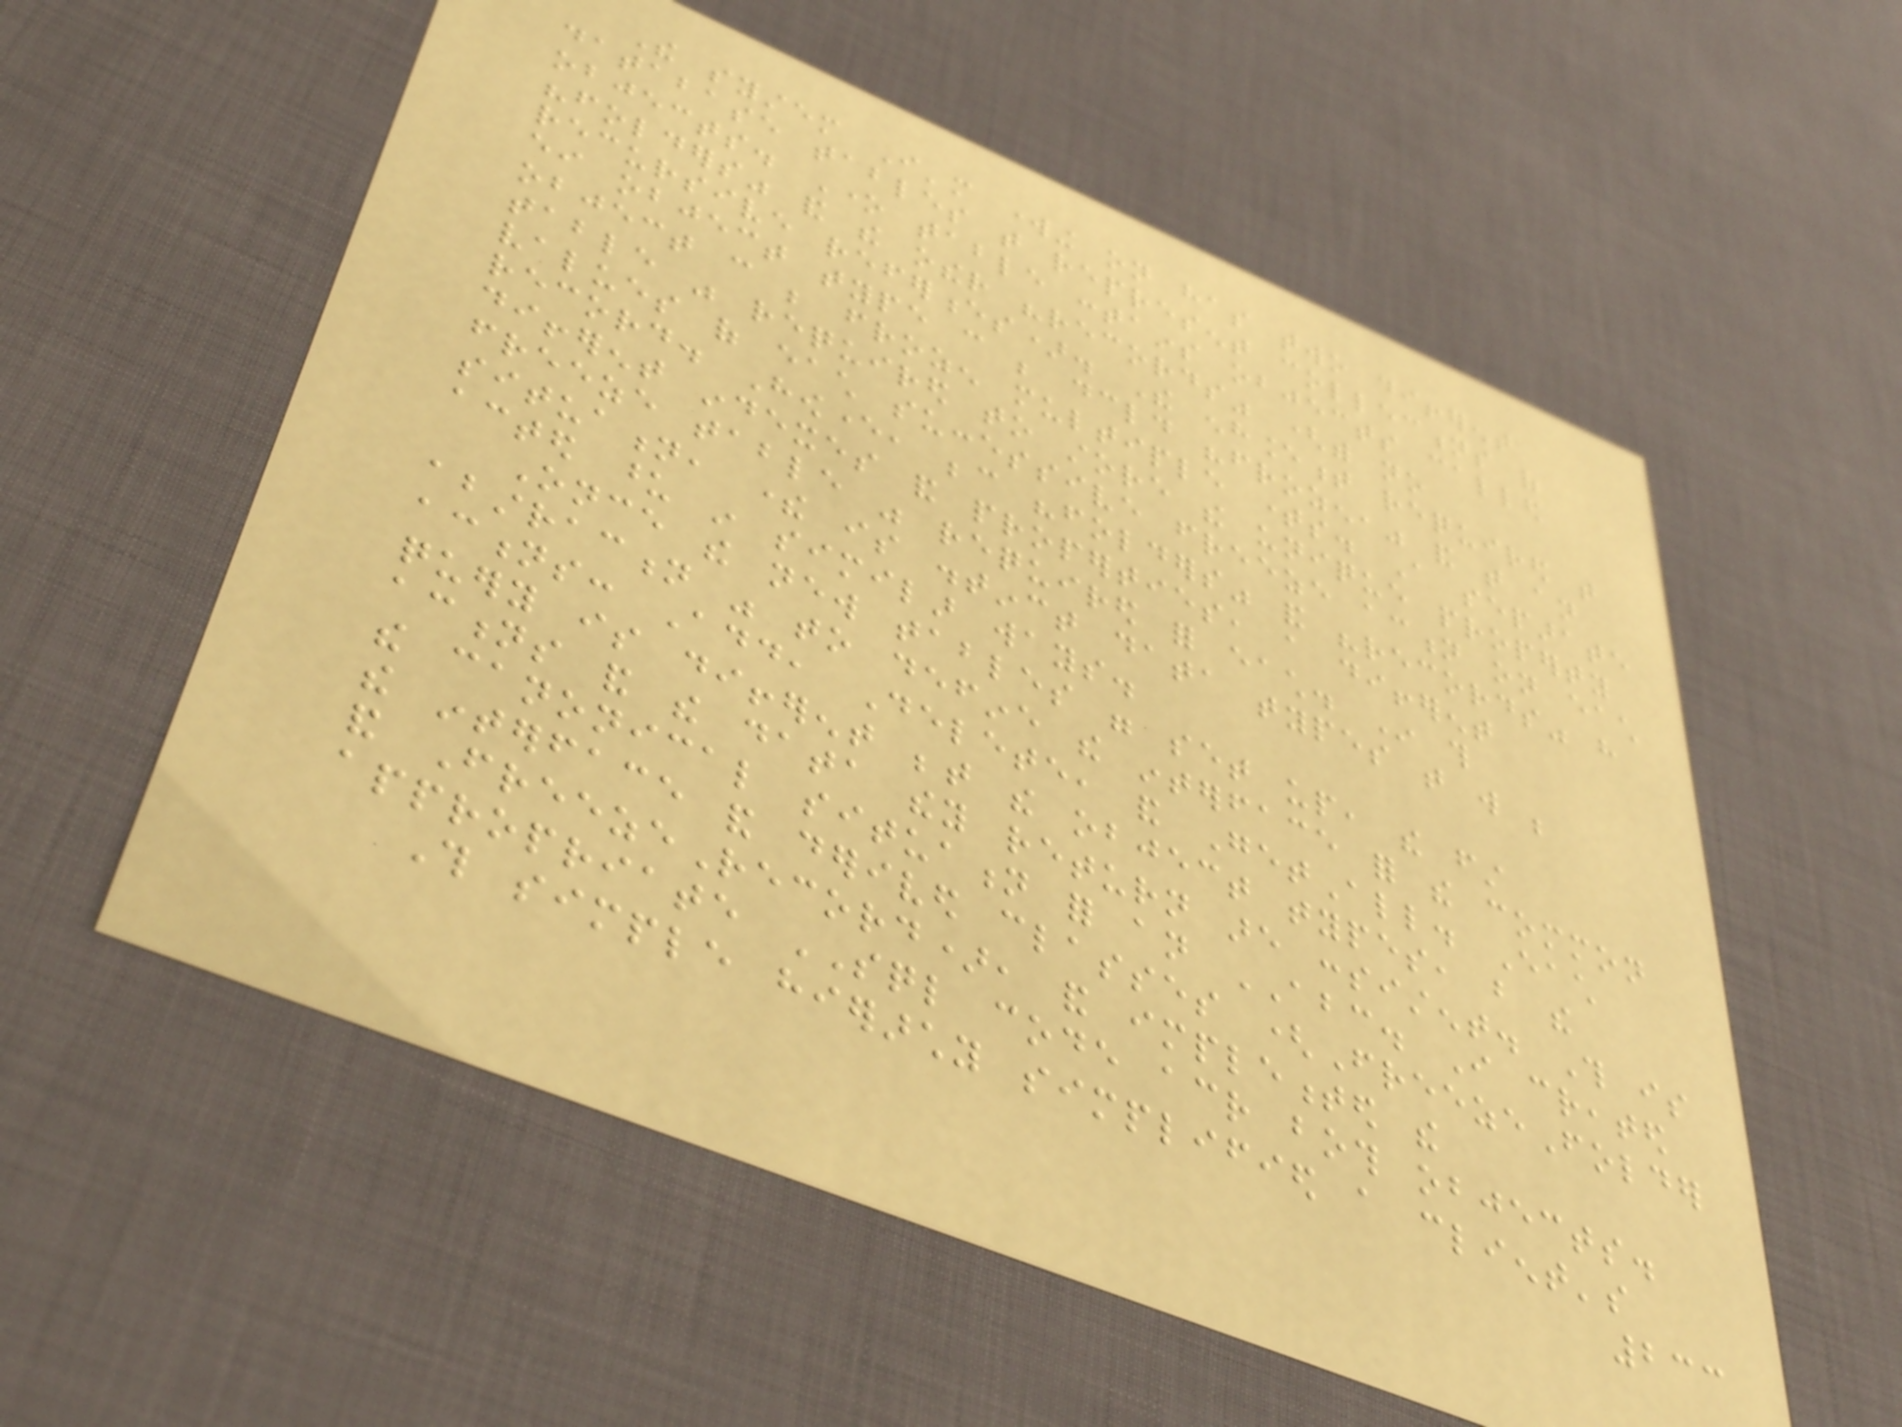The system I'm working on has two different
database tables that represent collections of
objects. One table contains objects called
"folders" and the other "records" (with no
recursive references). The enhancement required that
either object type can be declared "frozen," and that an
object can be frozen multiple times. A separate
table was required to store the unique property
values of each successive freeze action on each
record. However, because "folders" and "records" have
different indexes and properties, a different
freeze table was required for each. In this
situation, there is distinct data types that will be
acted upon in similar ways.
Once the new tables were set up, the first
abstraction was to define the interface for the common
actions: Add, Delete, and GetAll. Each
query is different between the object types, but the
actions and the data they return are consistent. This is
the canonical situation for an ABC. I created
the interface and derived classes (FreezeFolder
and FreezeRecord), and implemented the
appropriate SQL code across both objects.
This simple hierarchy simplified a client's
233
